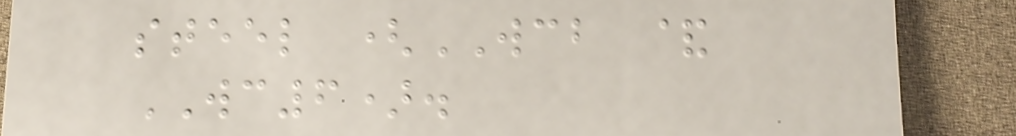steel (WCB &
WC6).
